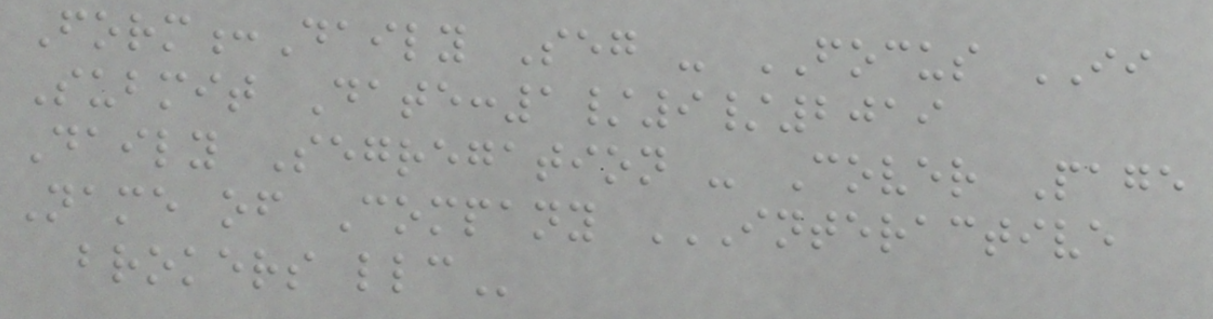Form:Daily Seg - FOCUS II
Submit Date:1/9/2019
Daily Segregation - Cover Page
Name of Company INTERACTIVE
BROKERS LLC
